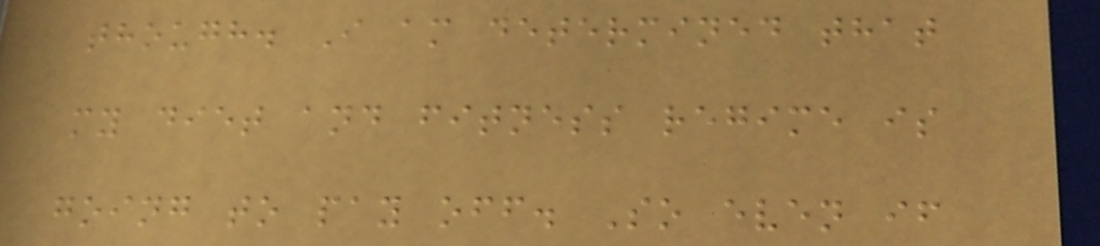though. I am determined that
my diet and fitness regime is
going to pay off. So even if
